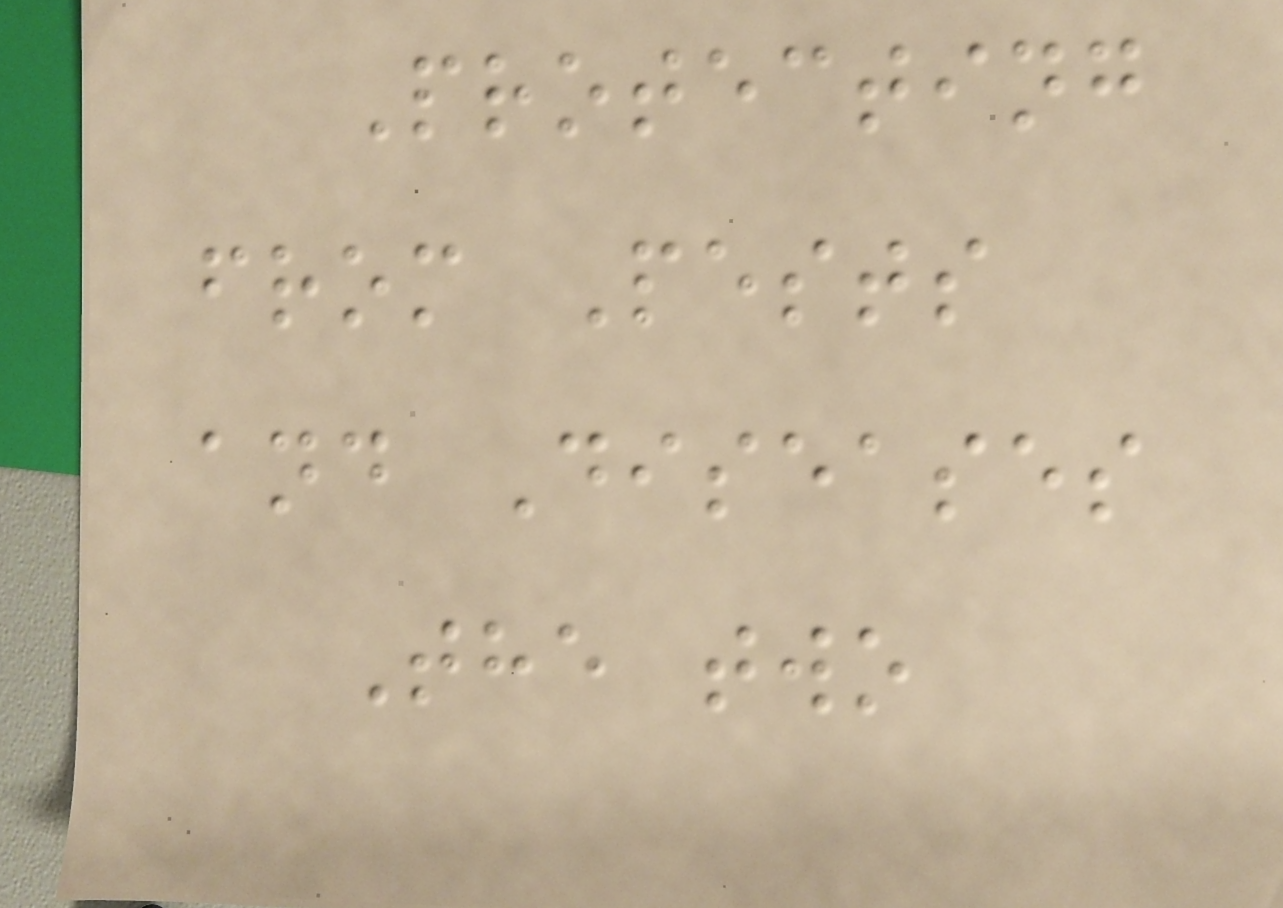Protecting
from Pests
and Diseases
The two
